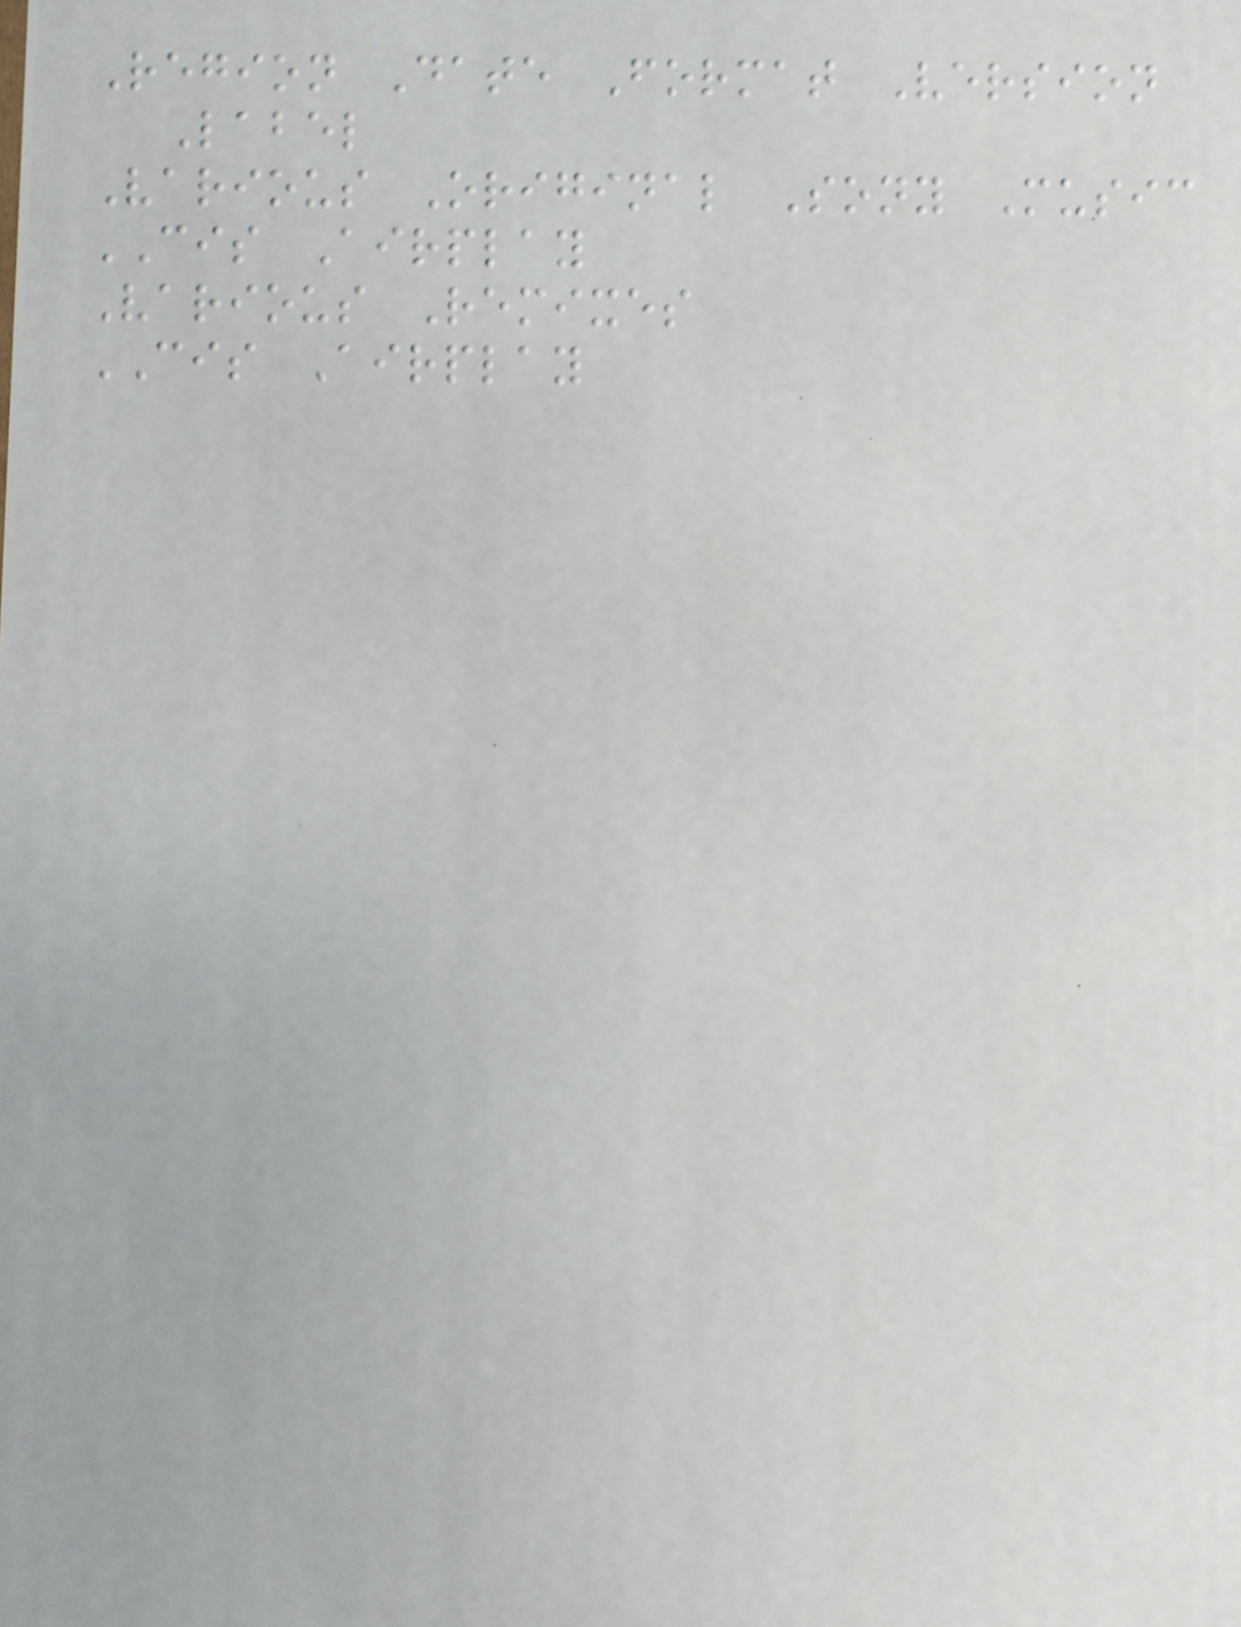Region Date Format Version
Label
Various Original Sony Music
CIS Airplay
Various Remixes
CIS Airplay
